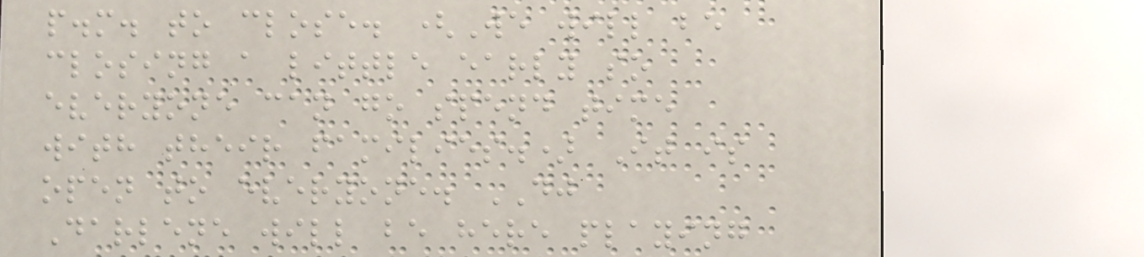p.m. to close. (We will be
closing a little early so
everyone can go spend time
with their families.) It is
open to everyone. DJ
Darlene will be here playing
